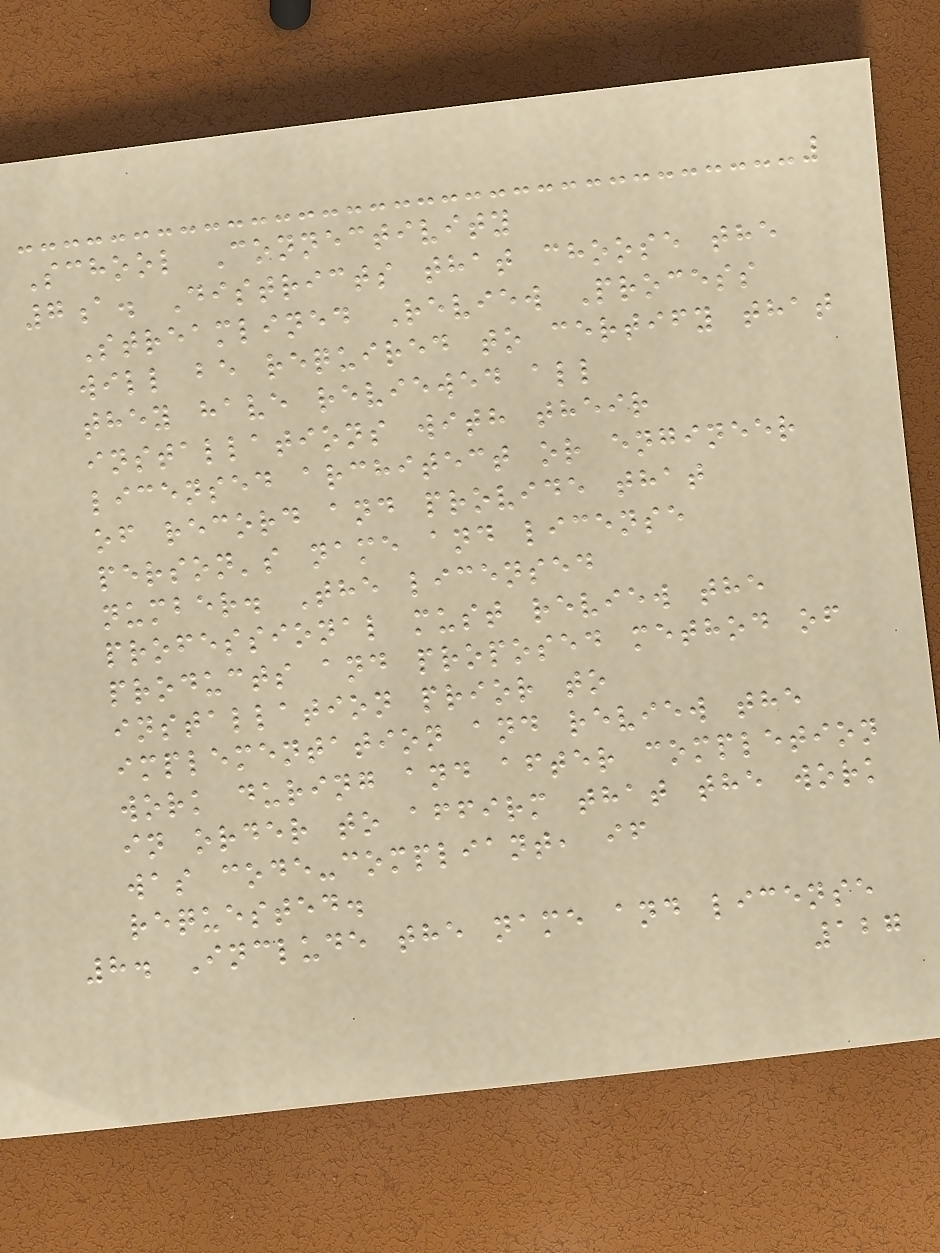School Connectivity
7a. Districts that choose the
Streamlined Review Process
will be required to certify that
they have reviewed all
installations with their
licensed architect or engineer
of record and provide that
person's name and license
number. The licensed
professional must review the
products and proposed method of
installation prior to
implementation and review the
work during and after completion
in order to affirm that the work
was code-compliant, if
requested.
8. Include the name and license
127
